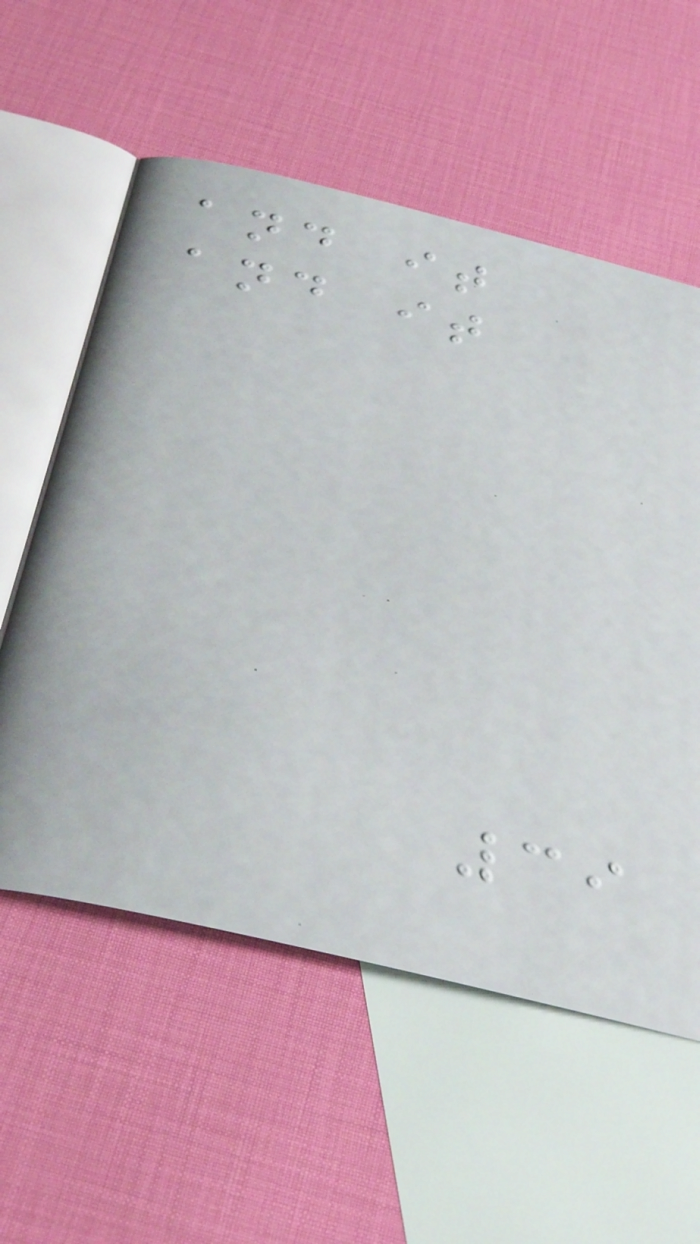and it
and it
39
